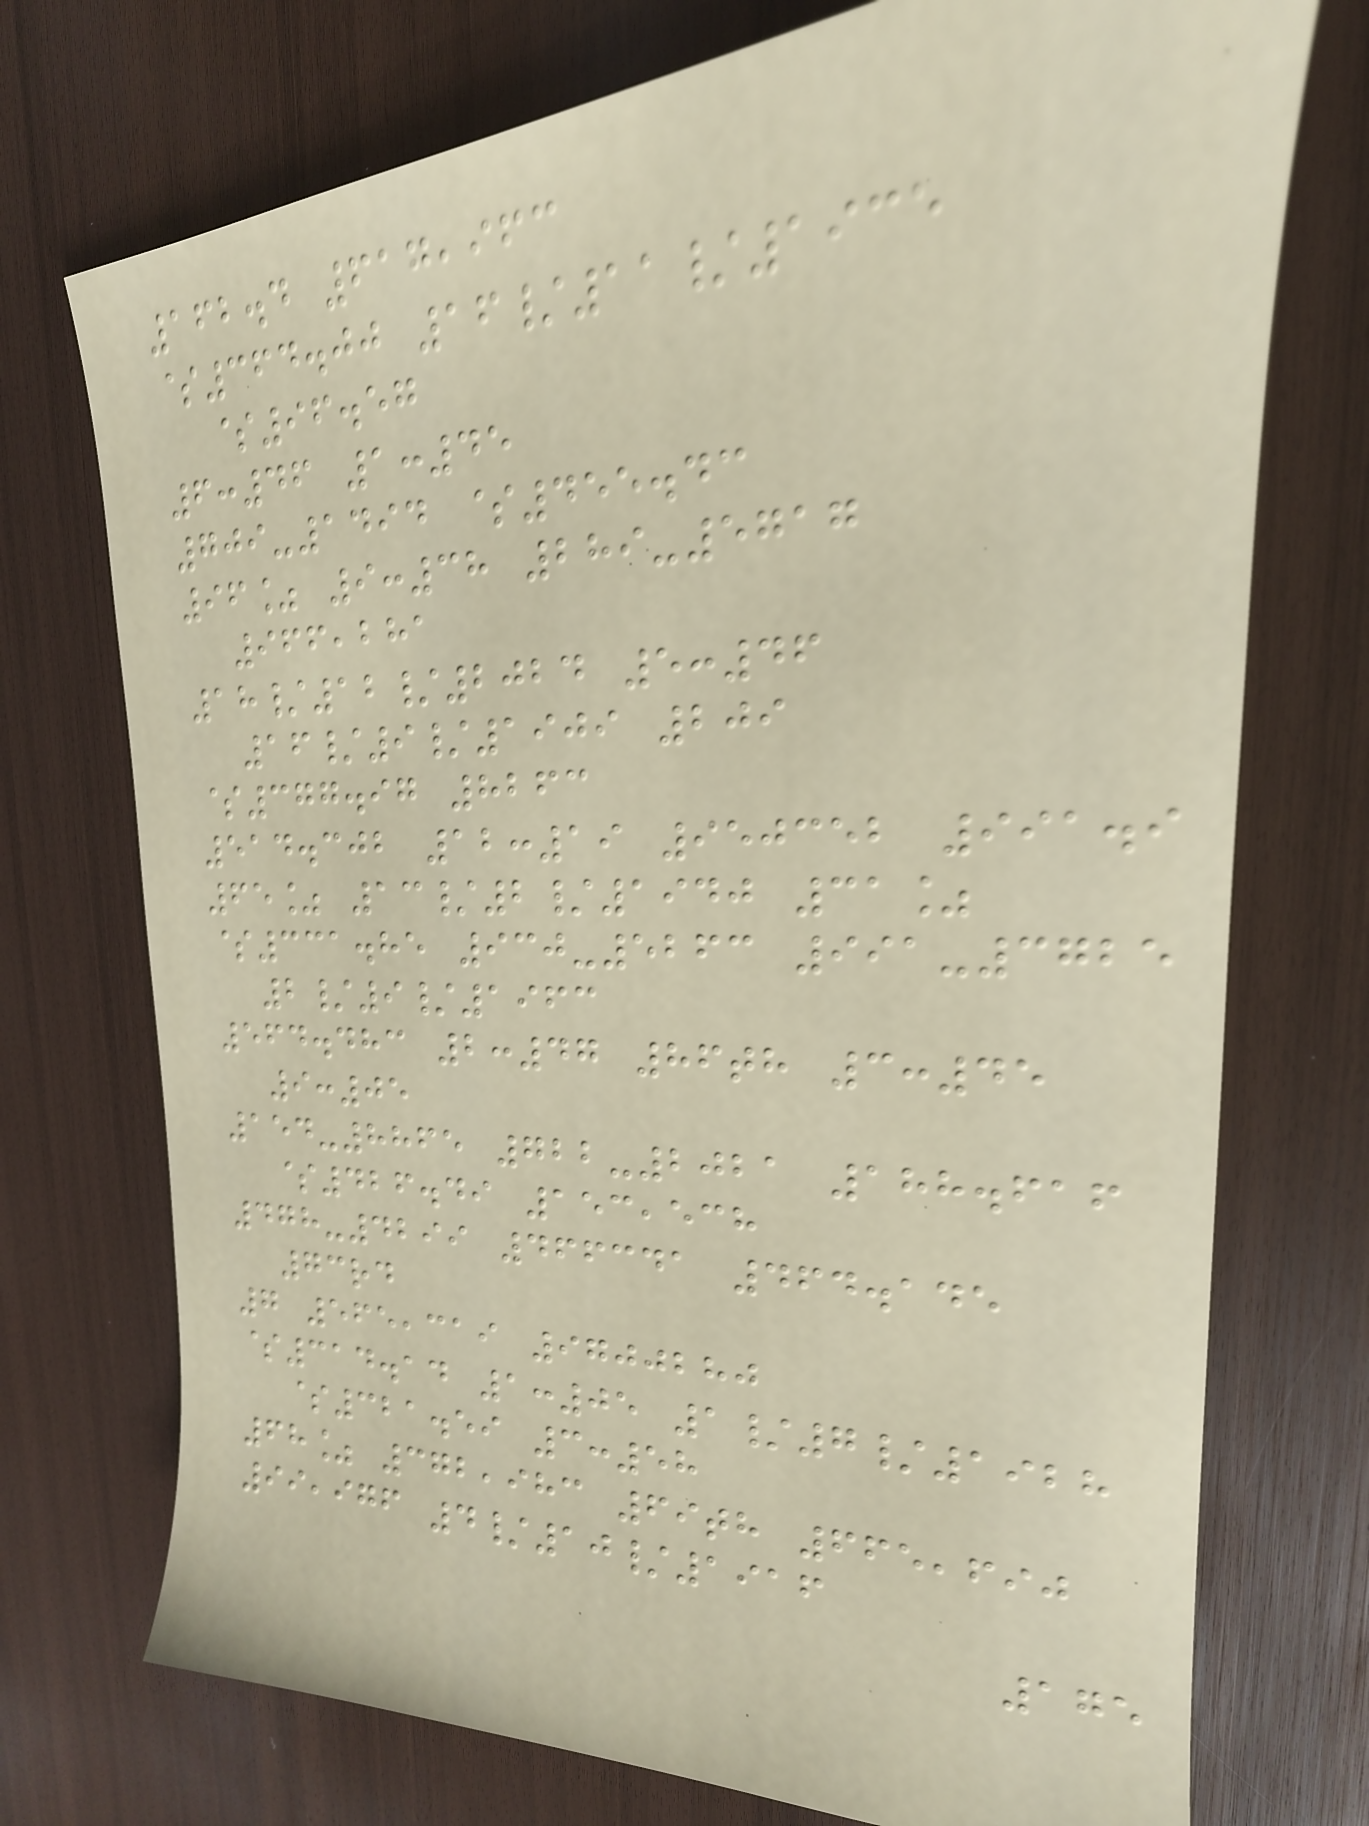162.4 617,963
$364.00 16/11/1935
$96.57
6:46 1:45
709-1494 $455.43
96% 9:38 289-5717
966,281
18/12/2024 5:46
16/9/1909 209
$377.97 8263
514.302 12:19 950352 991.9
65% 13/2/1940 31%
$331.85 930-5263 991-3725
2/9/1963
564.483 2:47 86th 3:45
9:05
154-8865 722-2021 188.616
$426.49 153,538
478-4299 466341 464.145
73rd
7 565,319 9700280
$314.14 1:05 1/7/1928
$321.59 3:58
68% 372,983 69th 665,690
99,976 4/10/1916
175
